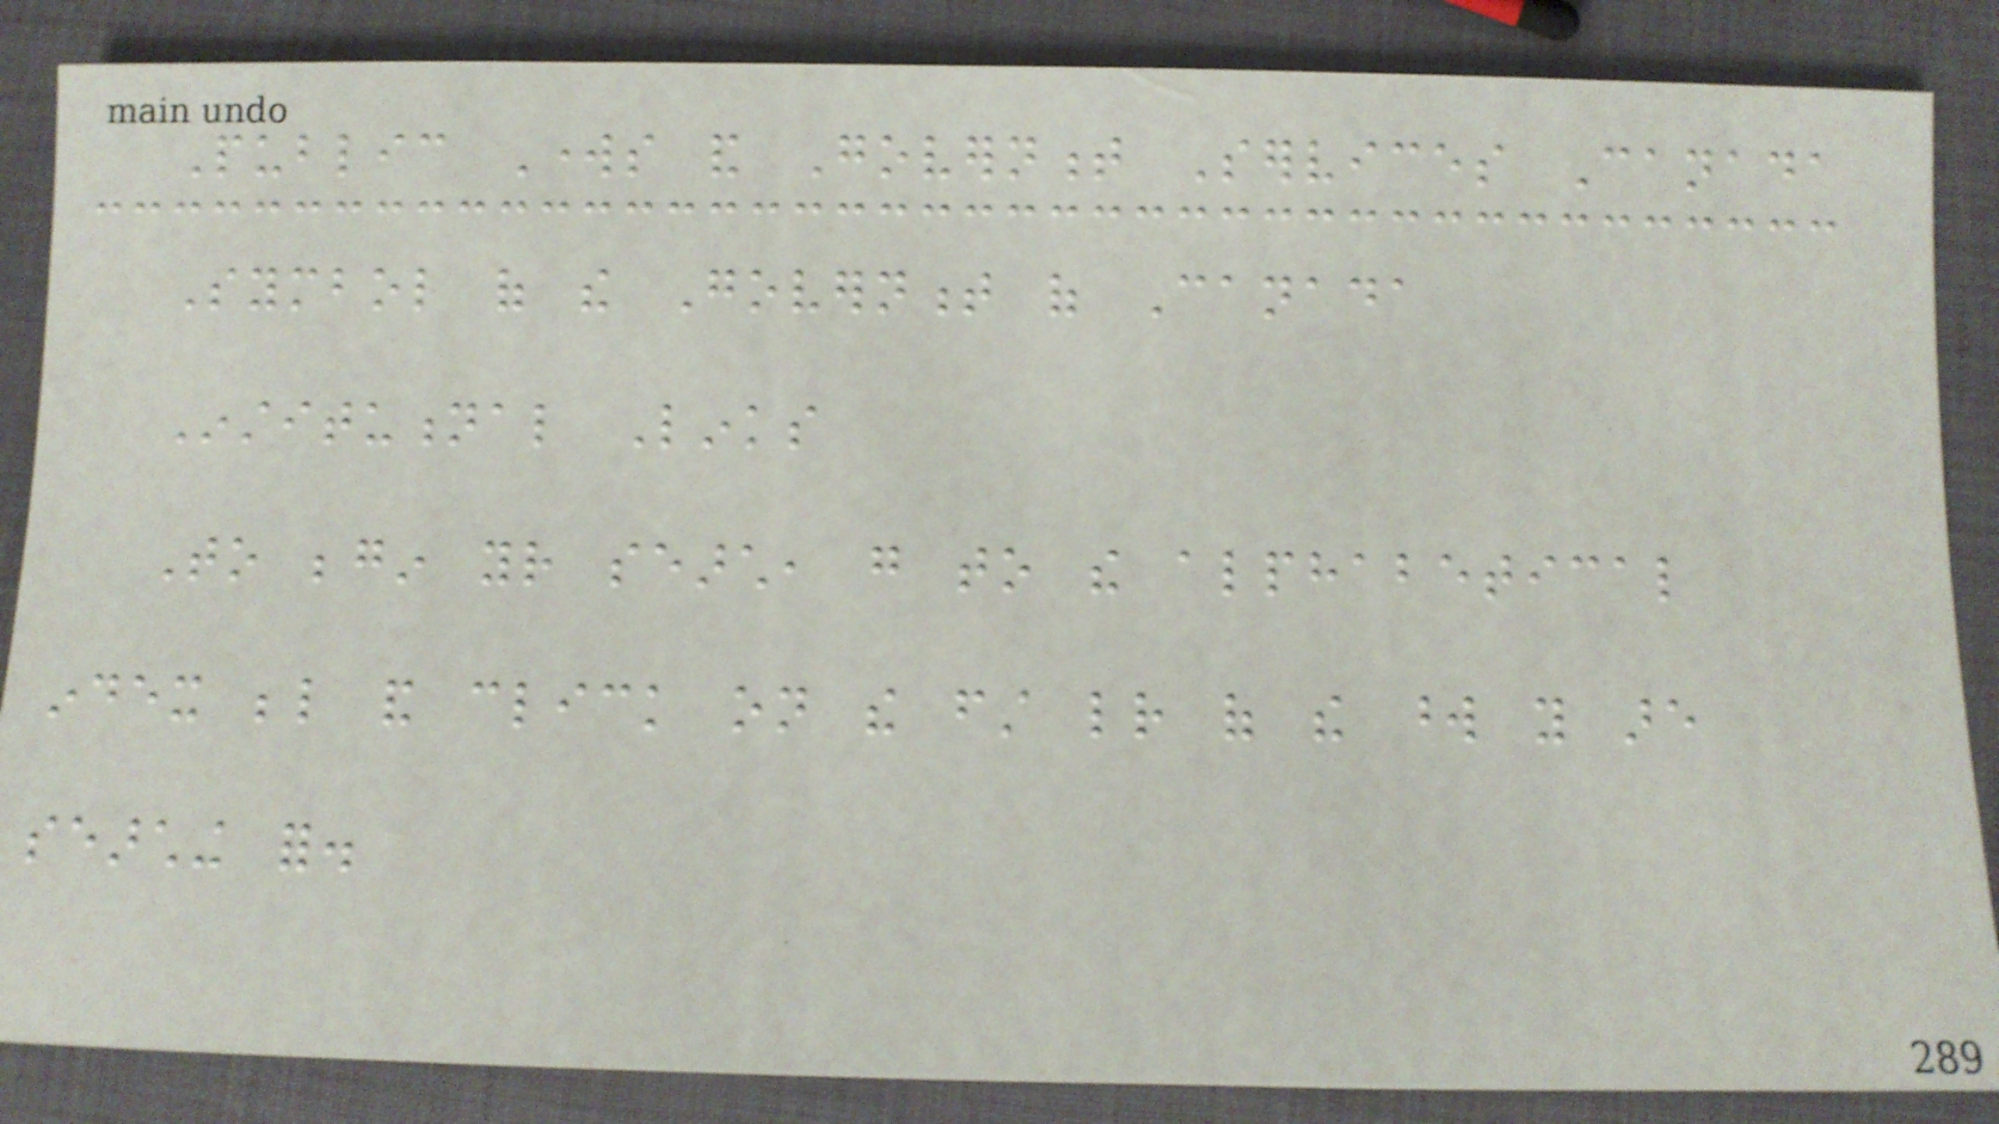Public Works and Government Services Canada
Symbol of the Government of Canada
Institutional Links
To begin your search, go to the alphabetical
index below and click on the first letter of the word you are
searching for.
